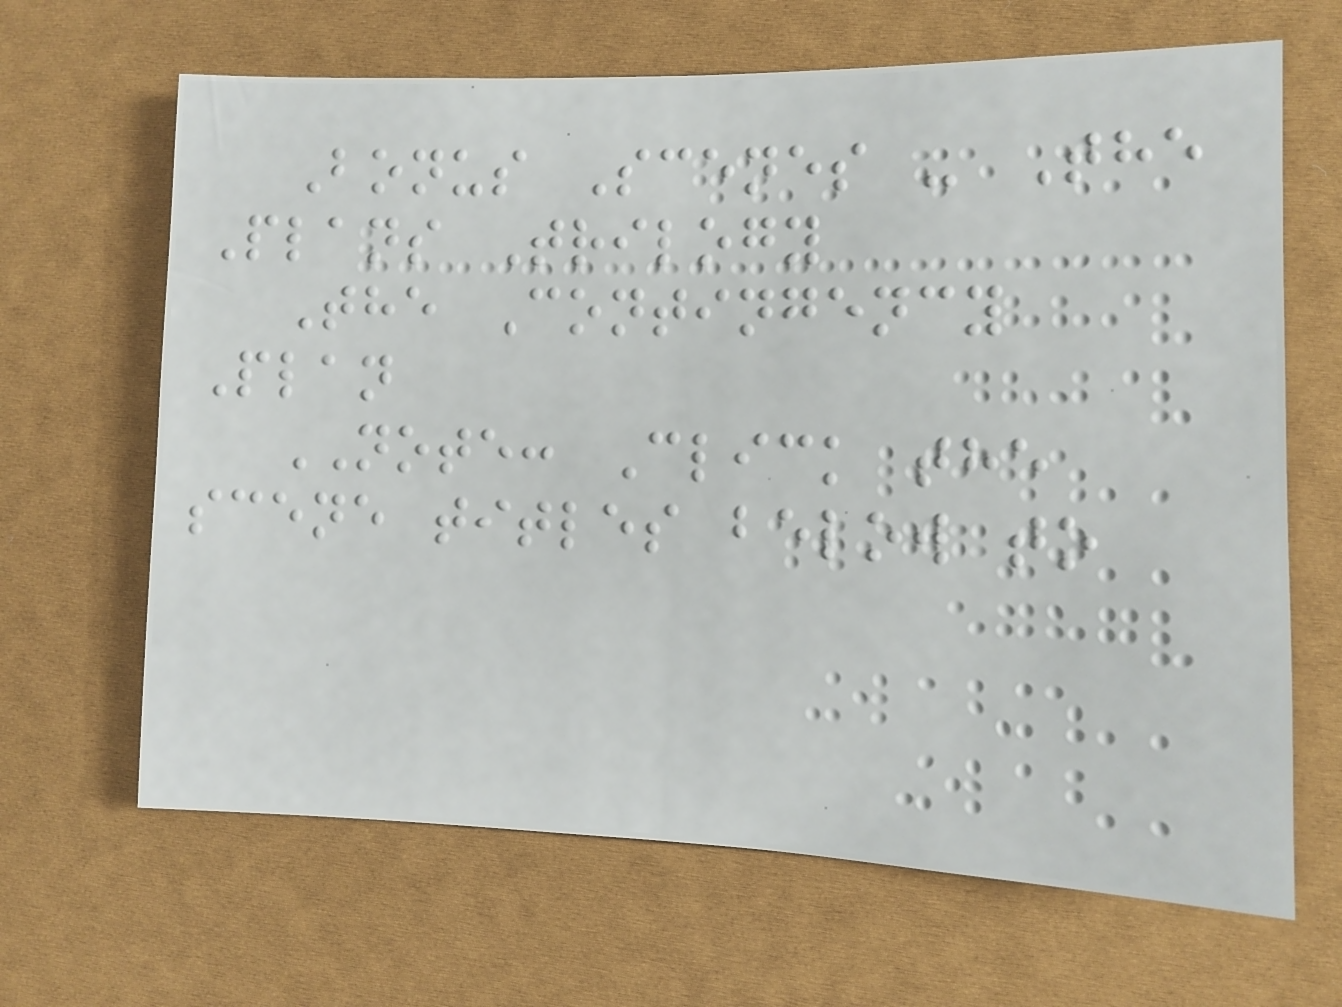Bonus Scenes - The
Plans Trilogy
The Contingency
Plan
NOTE: Click the
scene titles below to
